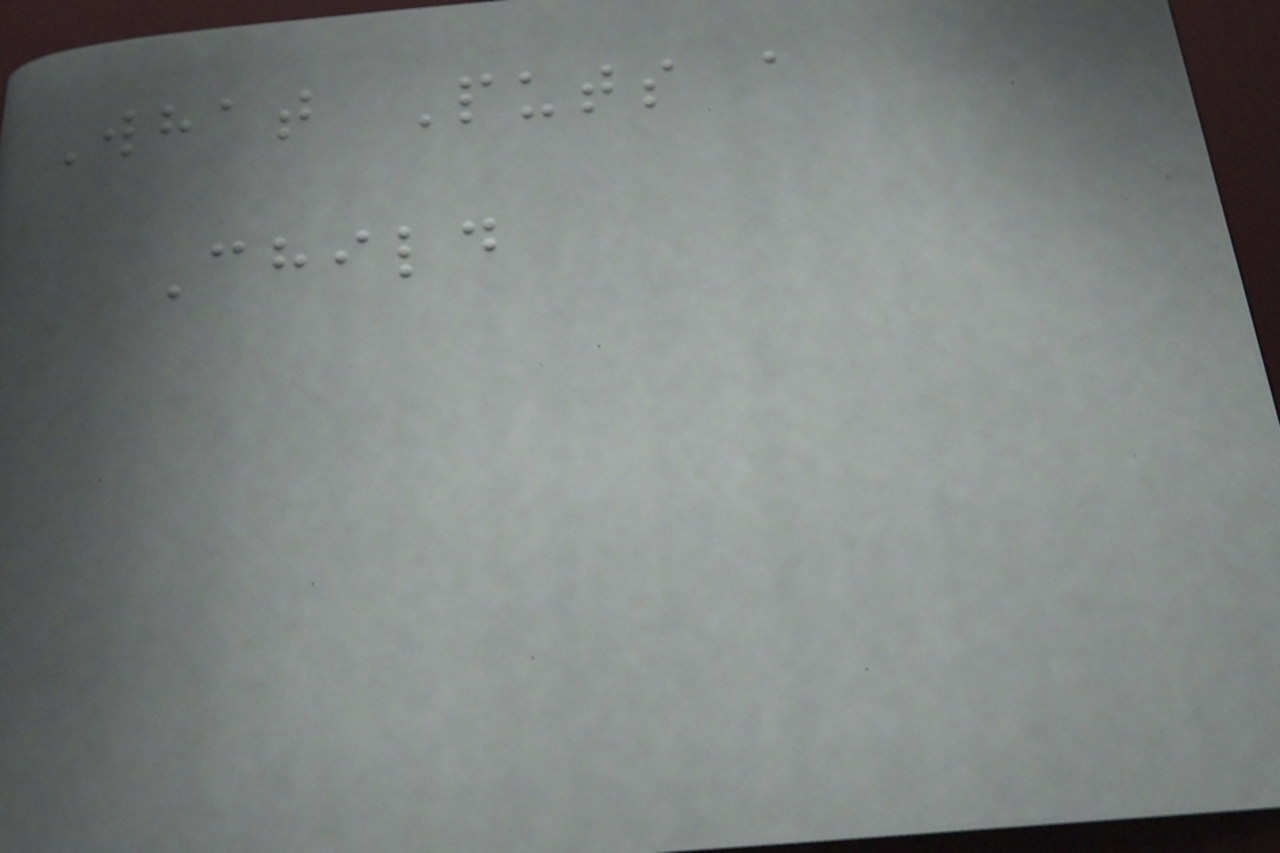What Puts a
Child
